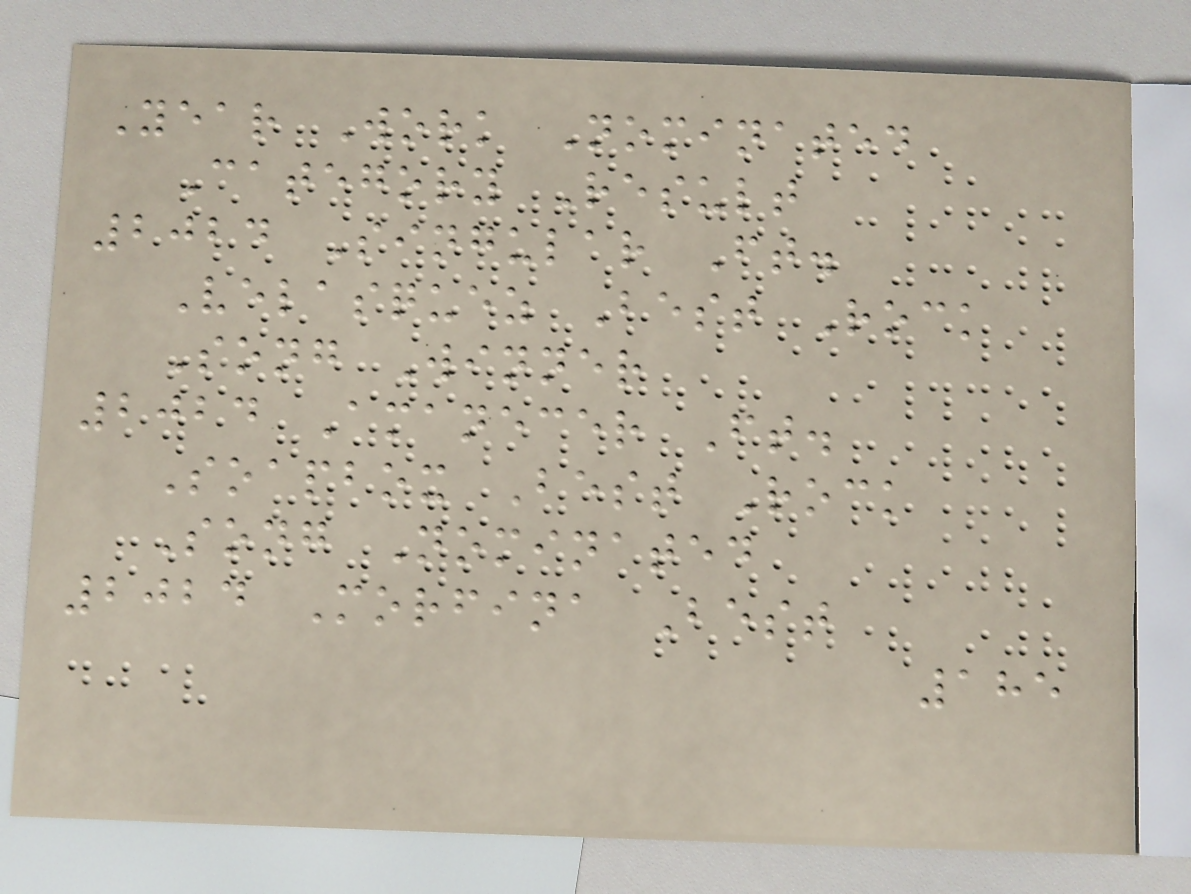Year Work Nominated
Category Result
2024 Singular Ft.
Velasquez Best Rock
Song Winner
2024 Amanecer Ft.
Soapbox Best Rock
Song Nominated
2024 Morfina Best
185
